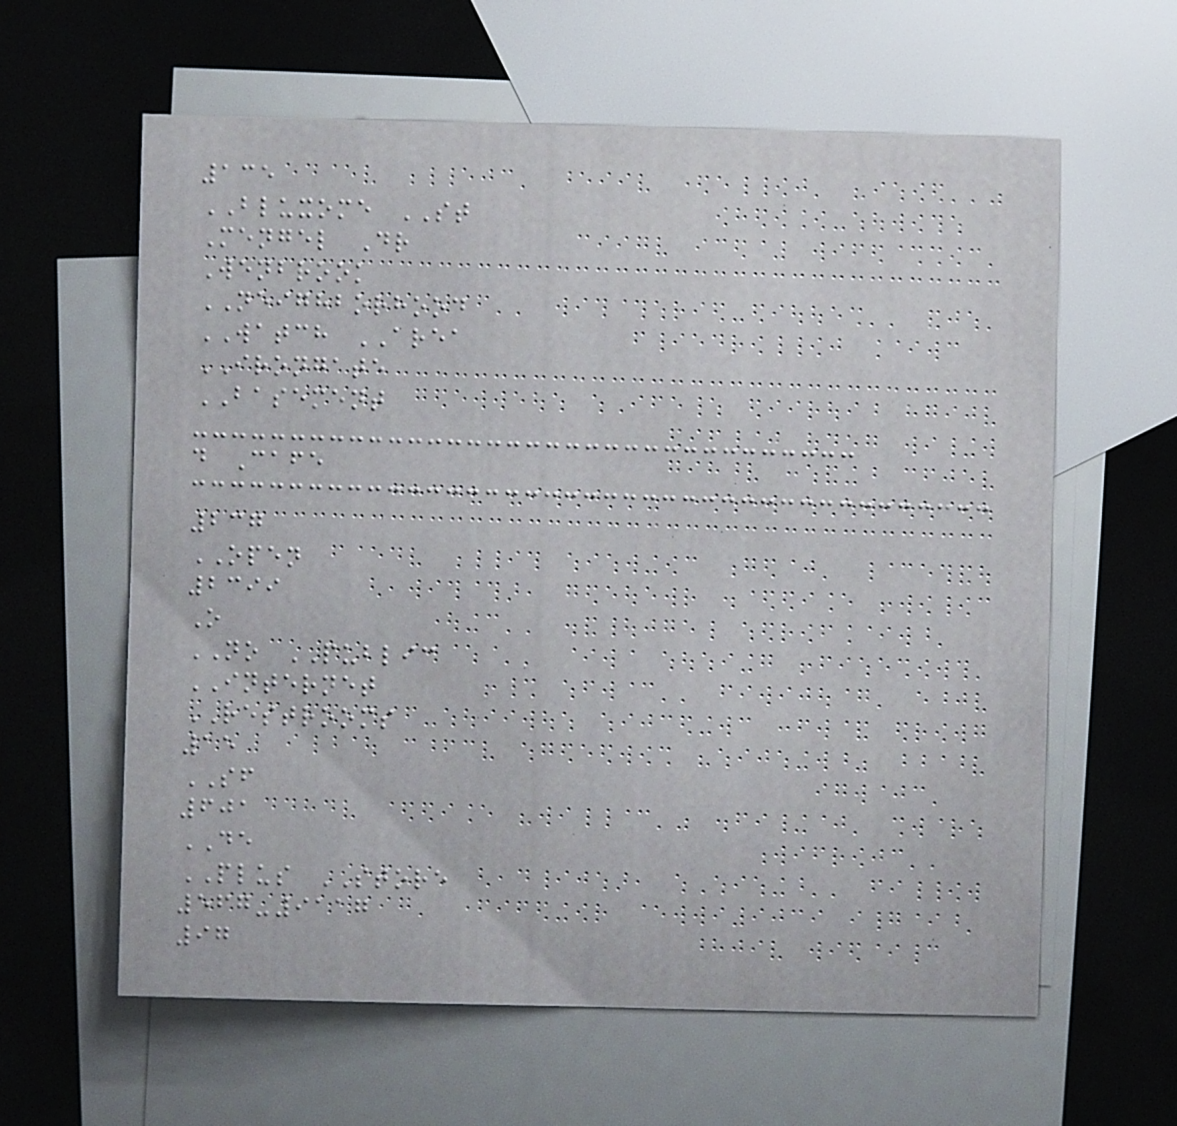135
BLUXOME ST
Mengel Dr
Wenbrook
NEIGHBORHOOD
WATCH AREA
IRONGATE
BASEMENT
d Cafe
237
OPEN
2399
O
NO PUBLIC
INTERNET
RESTROOMS
15
SF
601
DE
PLUS STORE
567-9117
97
